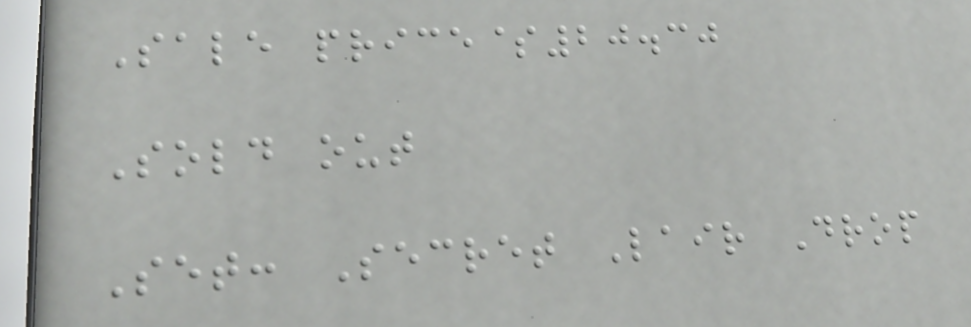Sale price$20.30
Sold out
Set: Secret Lair Drop
